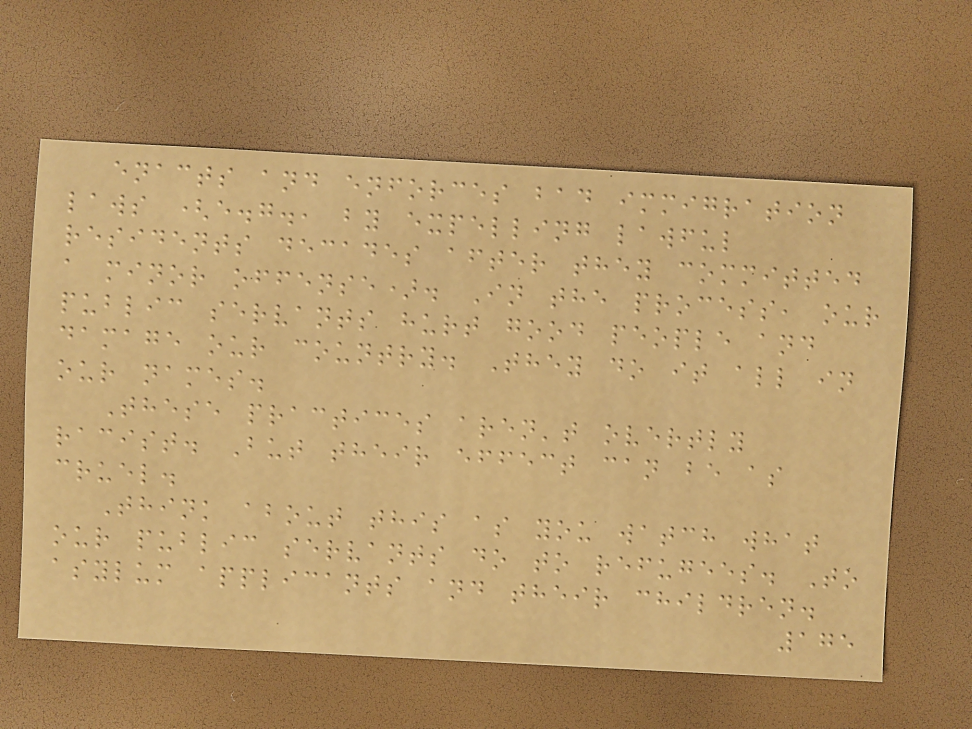enacts and enforces bad immigration
laws (e.g., by expelling lawful
residents decades after they committed
a minor offense). In the process, our
public servants hurt good people and
damage our country. They do it all in
our names.
These practices aren't overtly
racist. But their effect can be as
cruel.
Think about this as you watch what
our public servants do to refugees. To
asylum applicants and their children.
175
